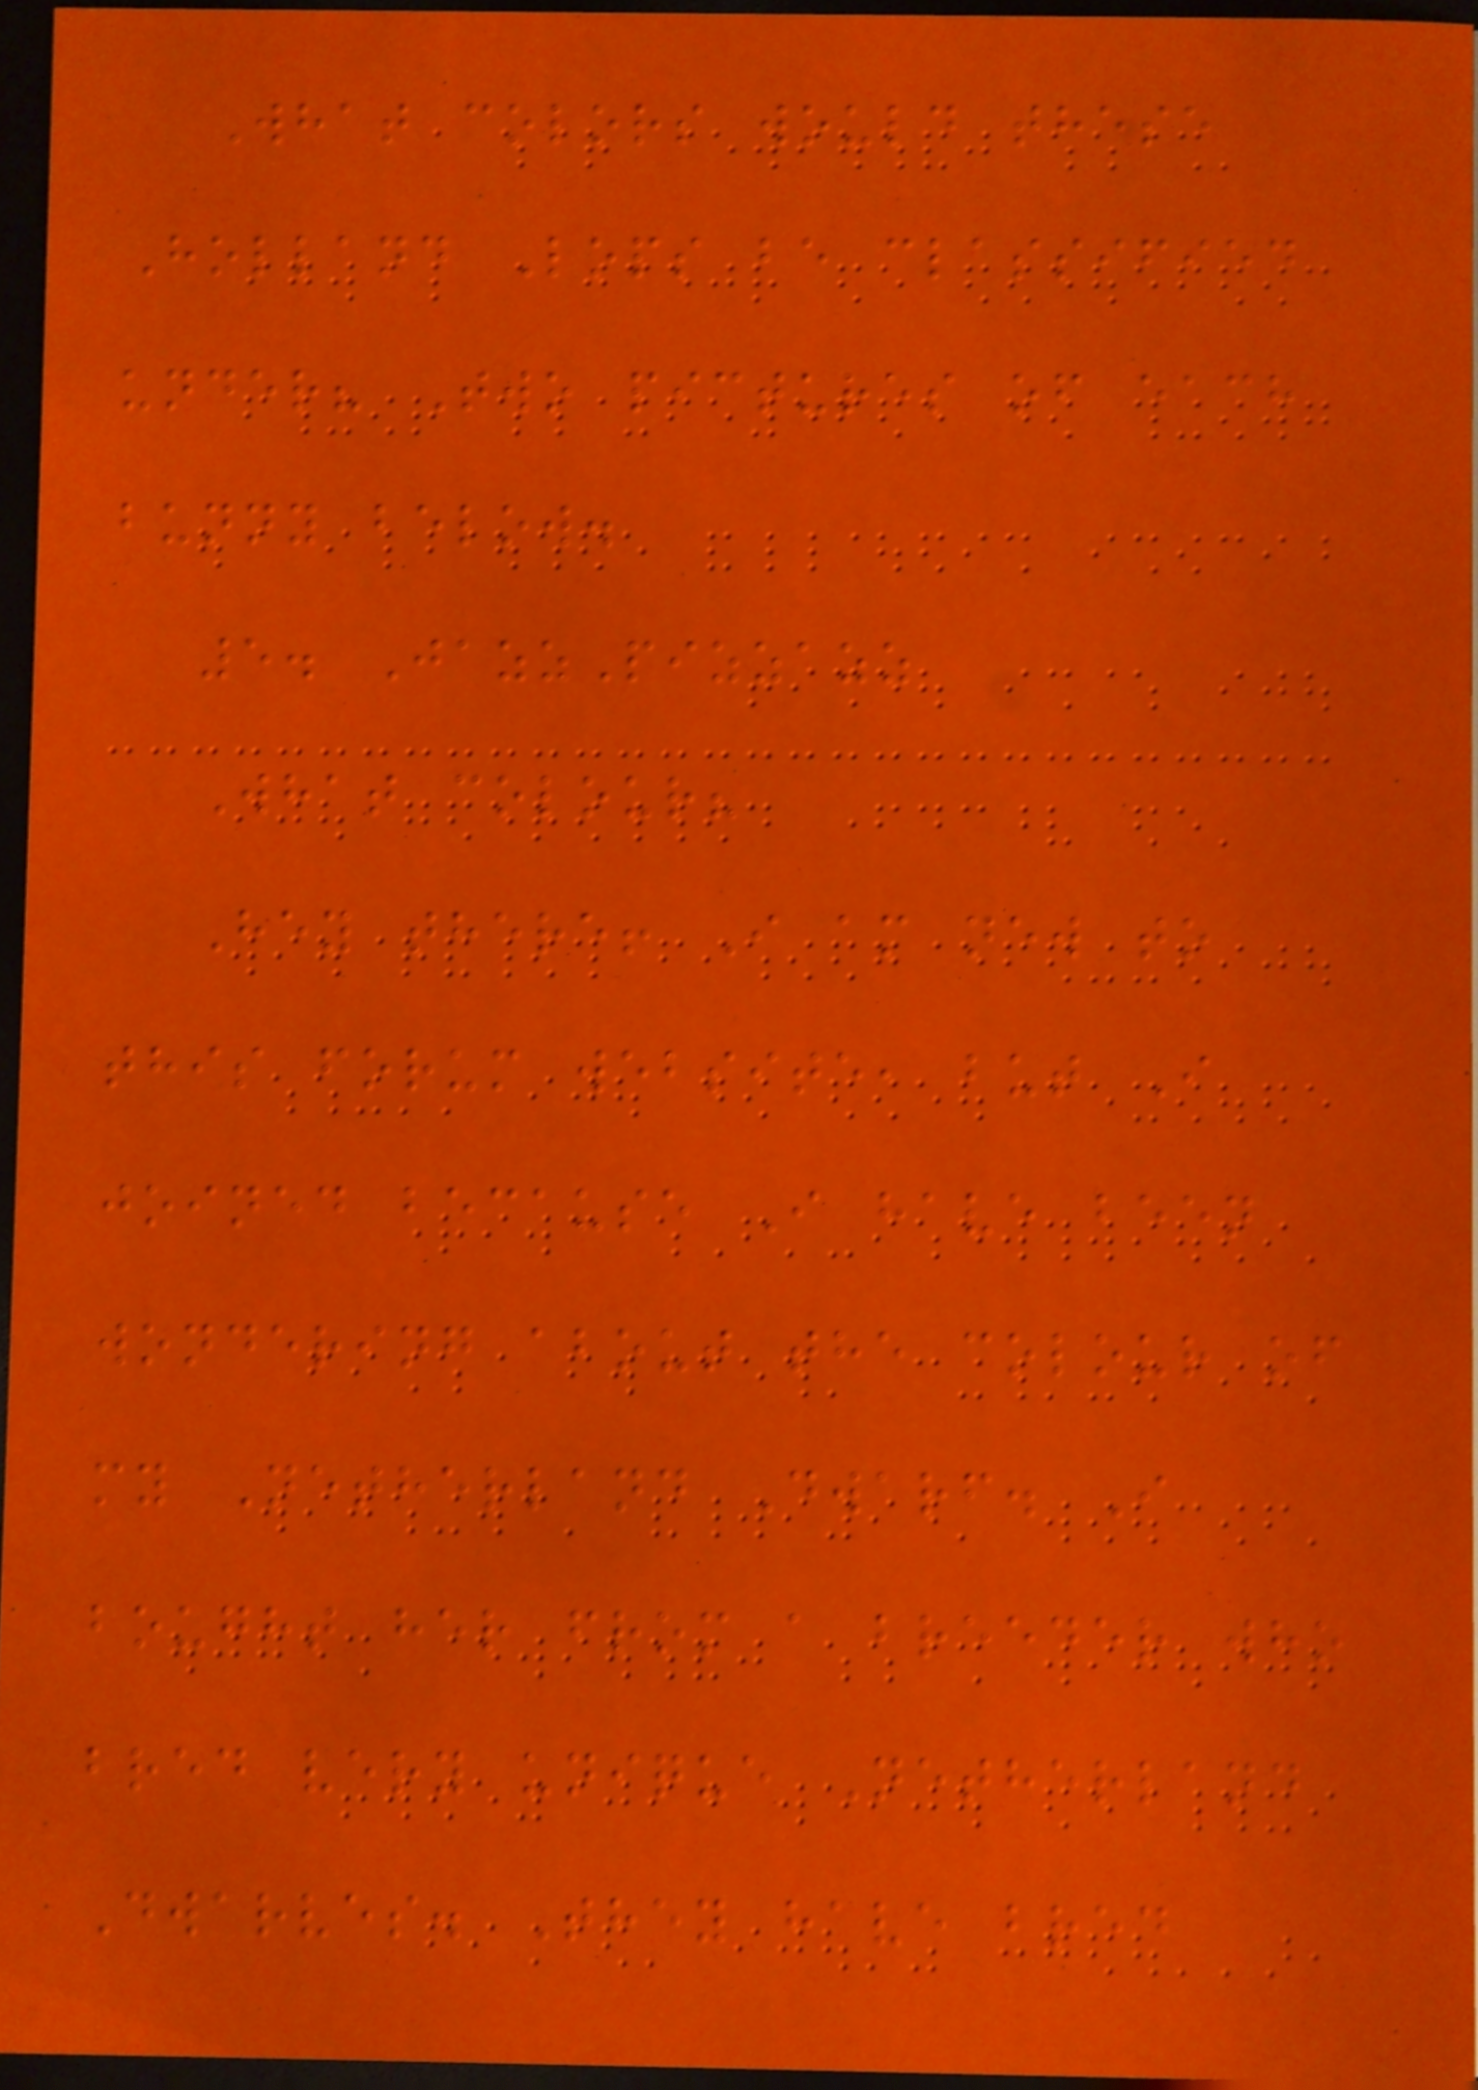What colors would these
Holland Lops be classified
under? Two pictures of each
bunny below.
5. JazzPizzazz
What colour?
Hey there! I am new to
this forum website, but I
joined because I have been
wondering about the colour of
my Netherland Dwarf. I
bought her from a breeder who
bred very unique Netherland
Dwarves. They have bred
